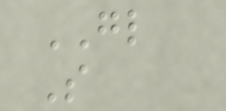GL
S
